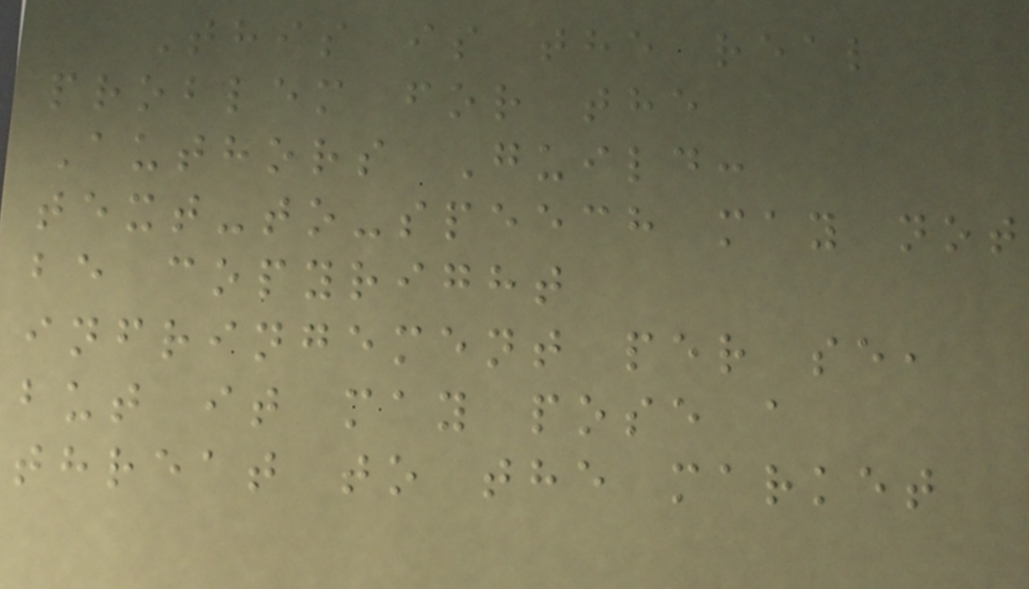This is the real
problem for the
Authors Guild:
text-to-speech may not
be copyright
infringement per se,
but it may pose a
threat to the market
